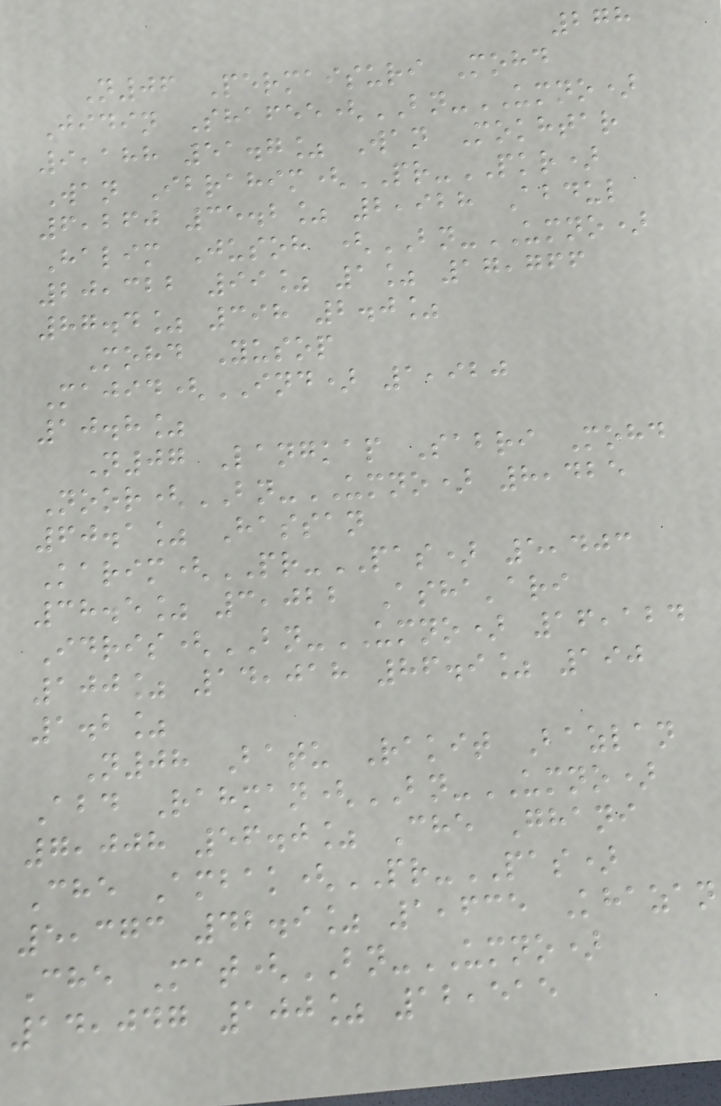278
N06 Permaisuri Mohd
Jidin Shafee(BN-UMNO)
9,188 51.7% Wan Mokhtar
Wan Ibrahim(PR-PKR)
6,260 35.2% 2,928 Abdul
Halim Jusoh (BN-UMNO)
20,322 99% 1% 17,766
87.4% 398 2.0%
Mohd Yusop
Majid(IND) 1,920
10.8%
N07 Langkap Sabri Mohd
Noor(BN-UMNO) 8,425
60.1% Hassan
Karim(PR-PAS) 5,403
38.5% 3,022 Asha'ari
Idris(BN-UMNO) 16,124
100% 14,018 86.9% 190
1.2%
N08 Batu Rakit Bazlan
Abd Rahman(BN-UMNO)
7,008 56.0% Che Ghani
Che Ambak(PR-PAS)
5,373 42.9% 1,635 Khazan
Che Mat(BN-UMNO)
14,047 100% 12,515
